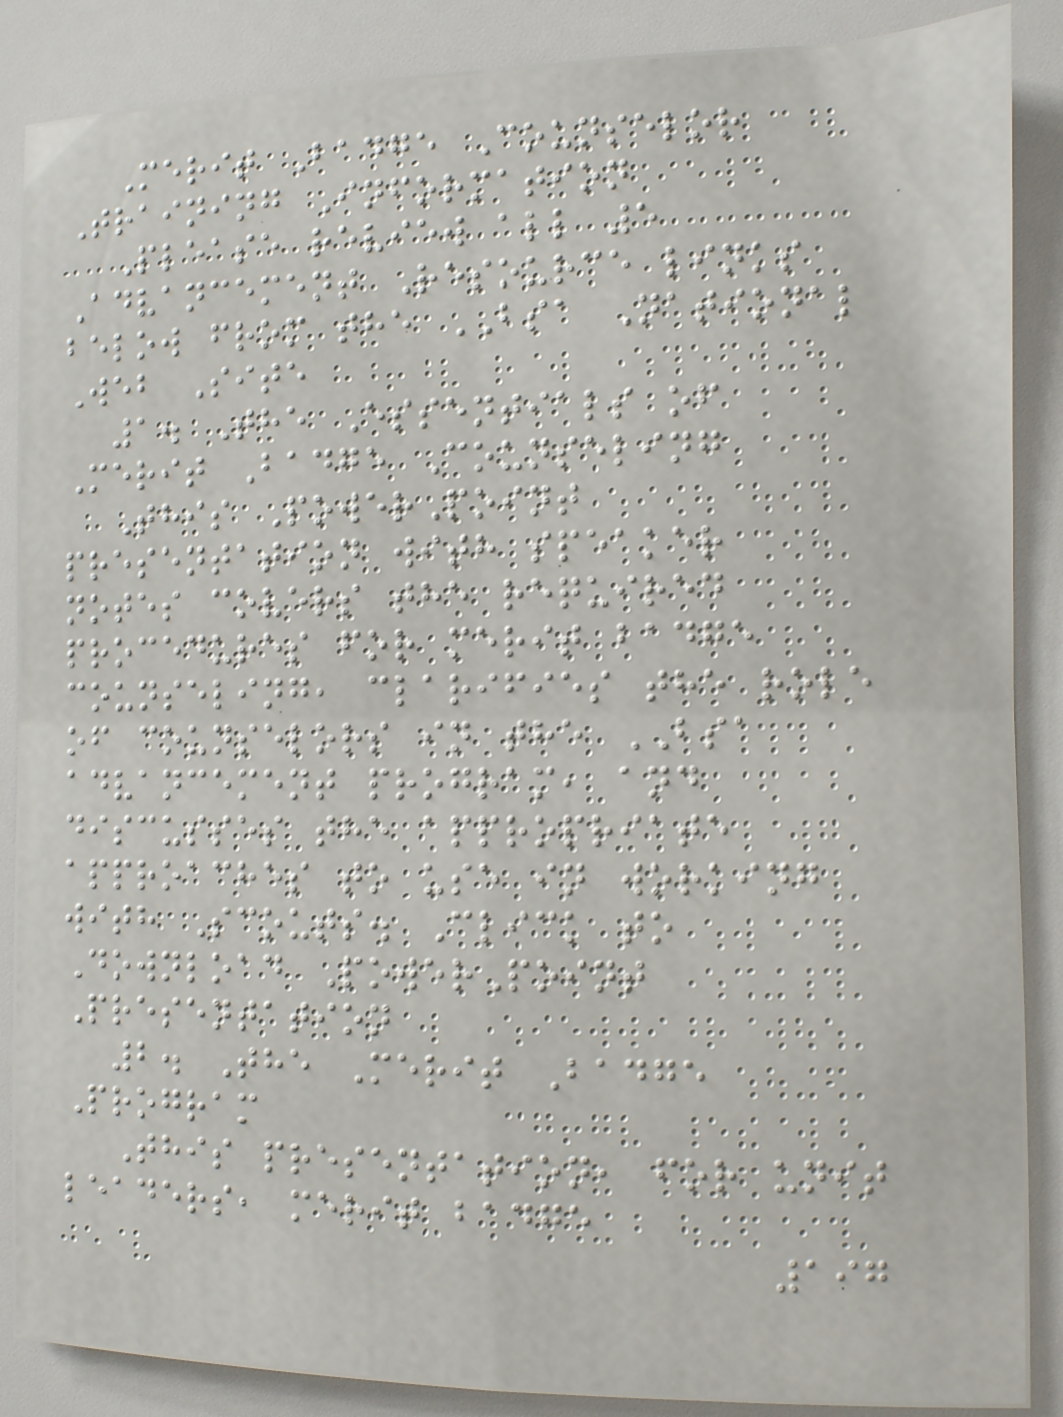Merit Badge Counselor
Training Information
Please review all 5
Advancement Resource links
below from the BSA National
Web Site
1. The Essentials of
Merit Badge Counseling
This PowerPoint
presentation with speaker
notes covers the required
procedures for merit badge
counseling, clarifies the role
of counselors in the BSA
advancement program, and
discusses the appropriate
approaches to use in working
with Scouts. Click to
Download PowerPoint
Presentation
2. The Merit Badge
Program
This presentation, for unit
leaders, merit badge
197
